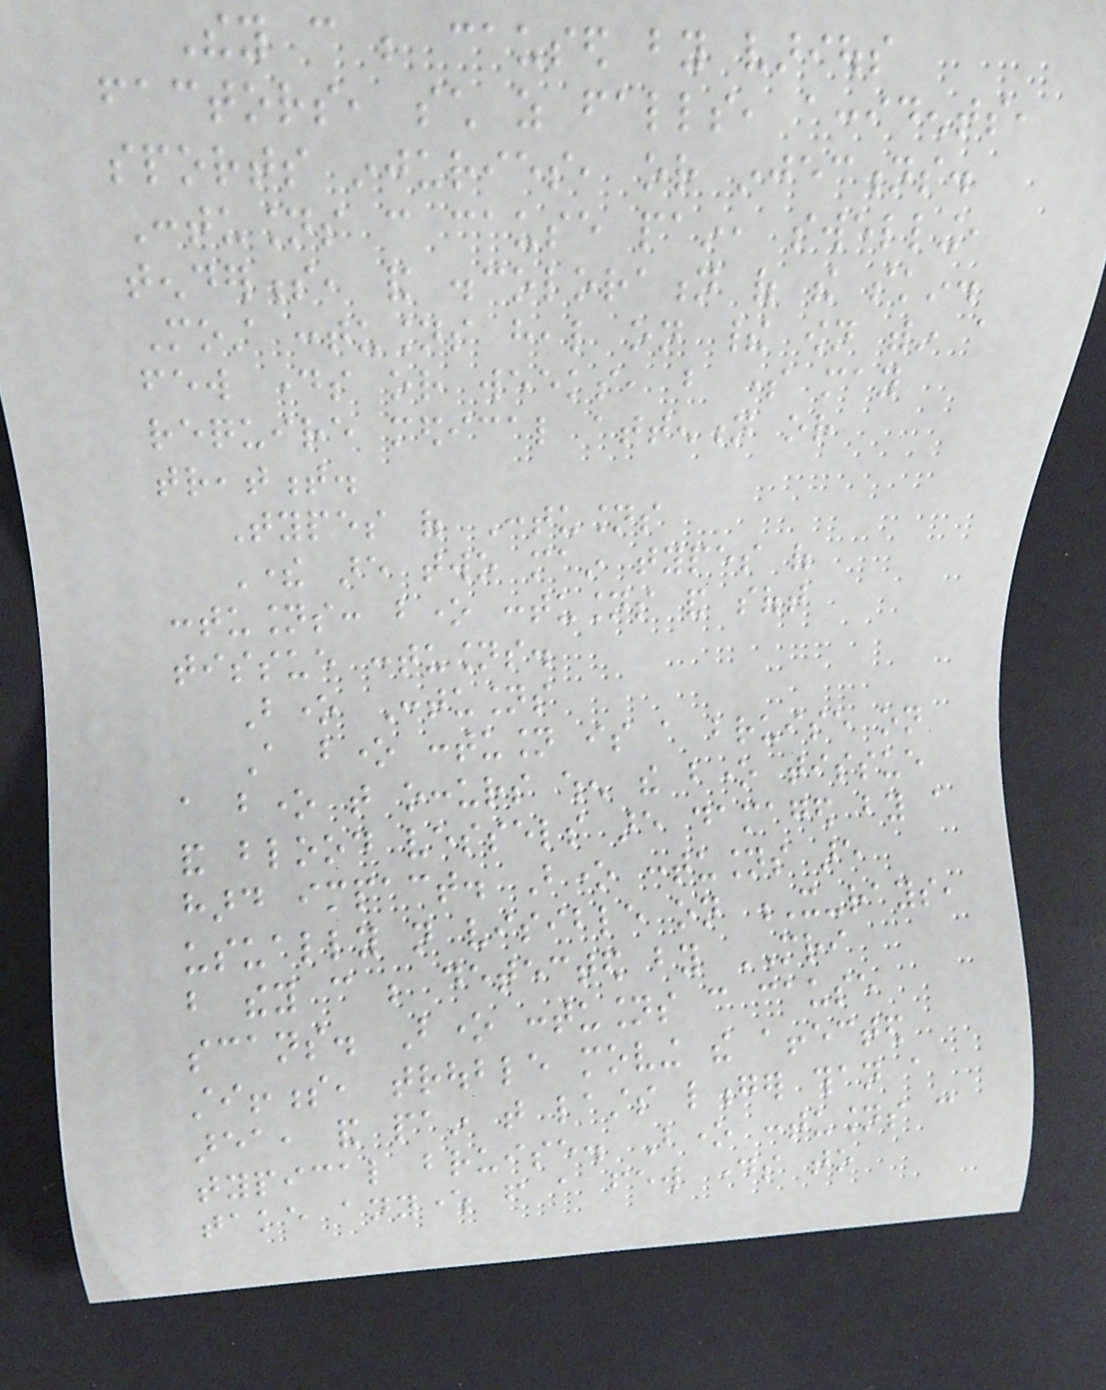They can be caused by various
factors, such as falls, accidents,
sports injuries, or injections.
Contusions can cause pain, swelling,
tenderness, and discoloration of the skin.
Most contusions heal on their own within a
few days or weeks, but some may
require medical attention or
treatment.
Types of Contusions
There are two main types of
contusions: bone contusions and soft
tissue contusions.
Bone Contusions
A bone contusion is a bruise on
a bone that occurs when the bone tissue
and blood vessels are damaged by a
hard impact. Bone contusions are
usually not visible on X-rays,
but they can be detected by MRI
scans. Bone contusions can cause
stiffness, trouble moving the affected
area, and pain that lasts longer than a
typical bruise. Bone contusions can
take anywhere from a few days to
